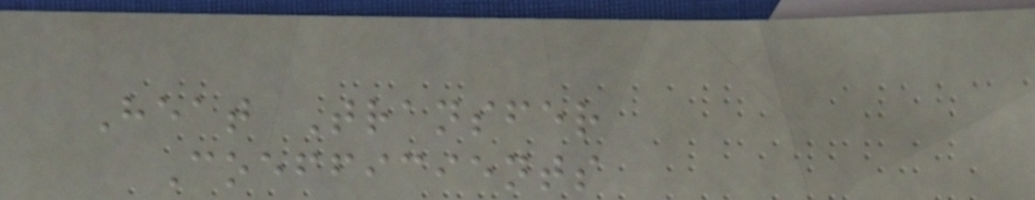Heat Transfer
Coefficients
